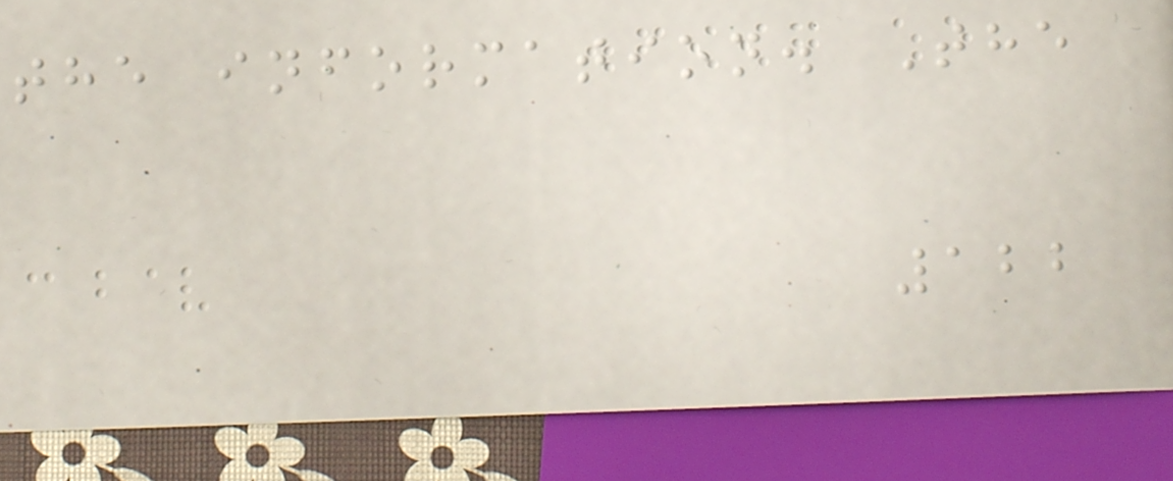the information. The
122
